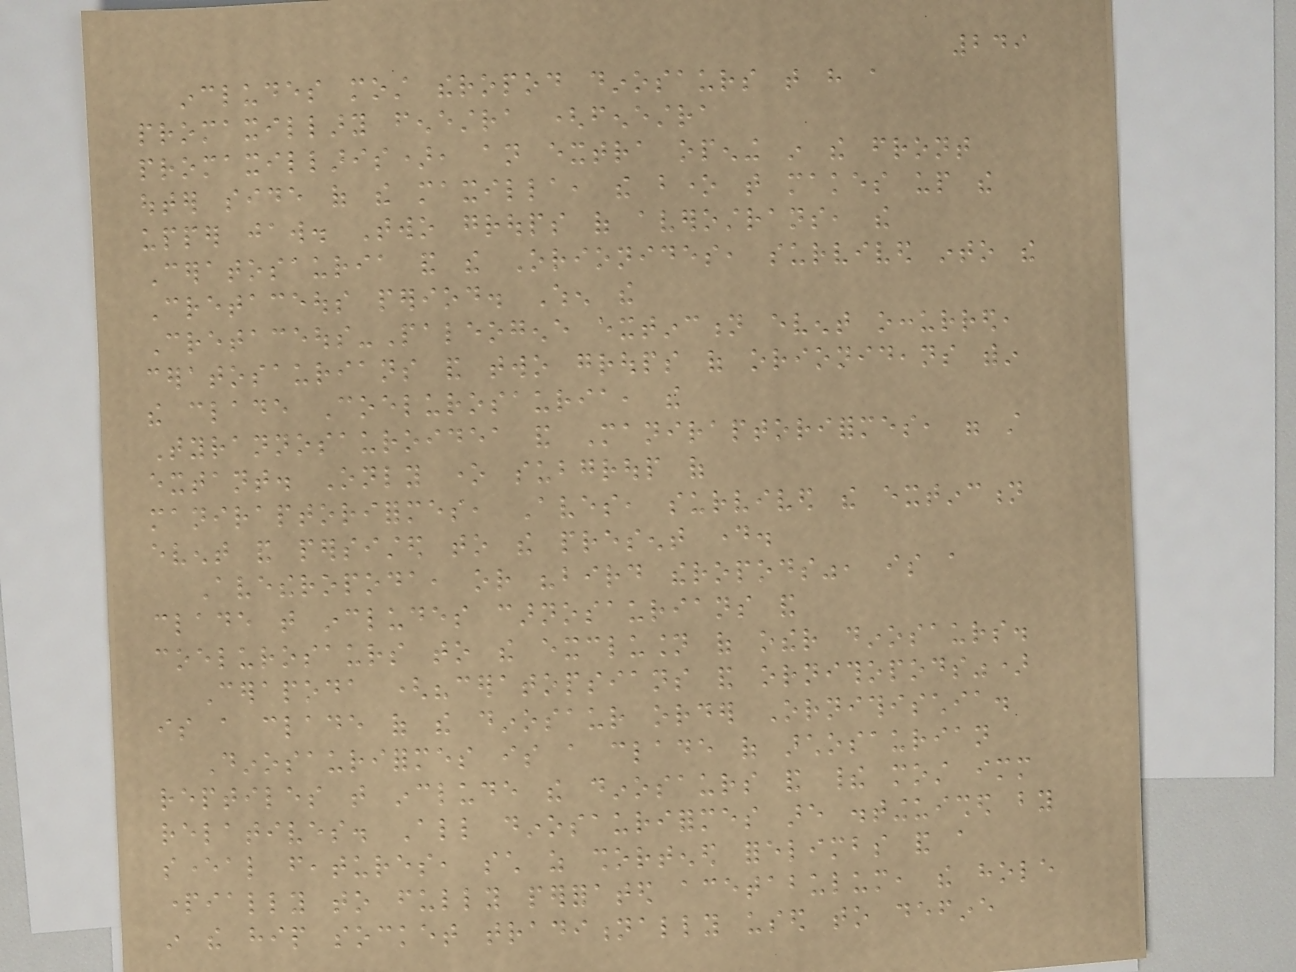249
includes most theropod dinosaurs that have a
promaxillary fenestra (fenestra
promaxillaris), an extra opening in the front
outer side of the maxilla, the bone that makes up the
upper jaw. Two groups of averostrans, the
Ceratosauria and the Orionides, survived into the
Cretaceous period. When the
Cretaceous-Paleogene extinction event occurred,
ceratosaurians and two groups of orionideans within
the clade Coelurosauria, the
Tyrannosauroidea and Maniraptoriformes, were still
extant. Only one subgroup of
maniraptoriformes, Aves, survived the extinction
event and persisted to the present day.
Avetheropoda, or "bird theropods", is a
clade that includes carnosaurians and
coelurosaurs to the exclusion of other dinosaurs.
Cerapoda ("ceratopsians and ornithopods")
is a clade of the dinosaur order Ornithischia.
Dinosauriformes is a clade of archosaurian
reptiles that include the dinosaurs and their most immediate
relatives. All dinosauriformes are distinguished by
several features, such as shortened forelimbs and a
partially to fully perforated acetabulum, the hole
in the hip socket traditionally used to define
